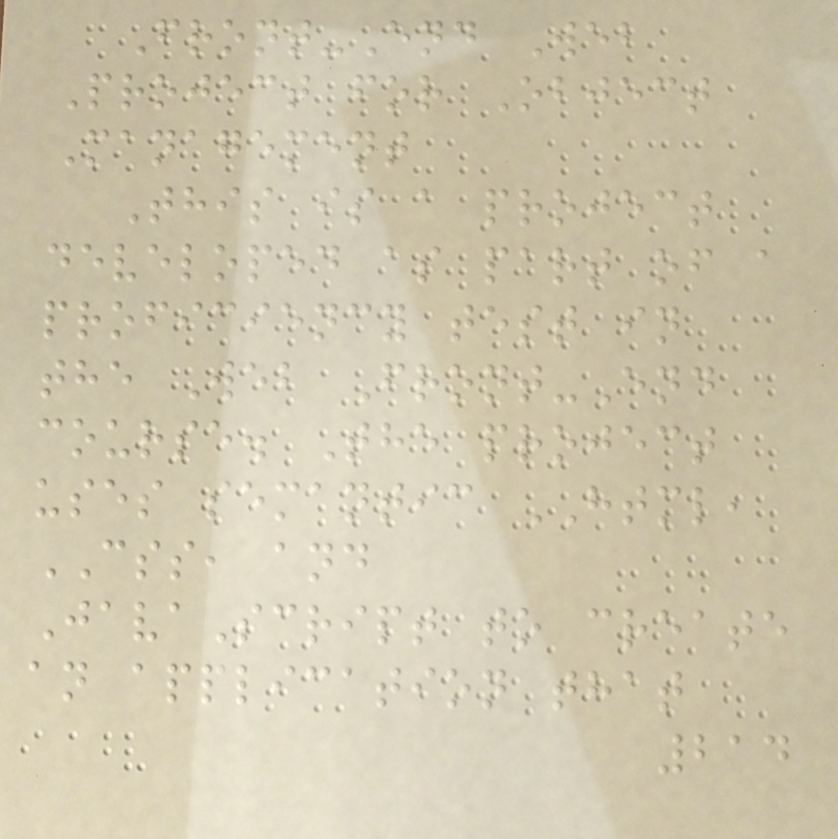Front-End Web
Project for Object
Management
This is a project
developed as part of a
proficiency test in
the Web Front-End
course. The project
uses semantic HTML,
CSS, and
JavaScript to create
an application that
214
